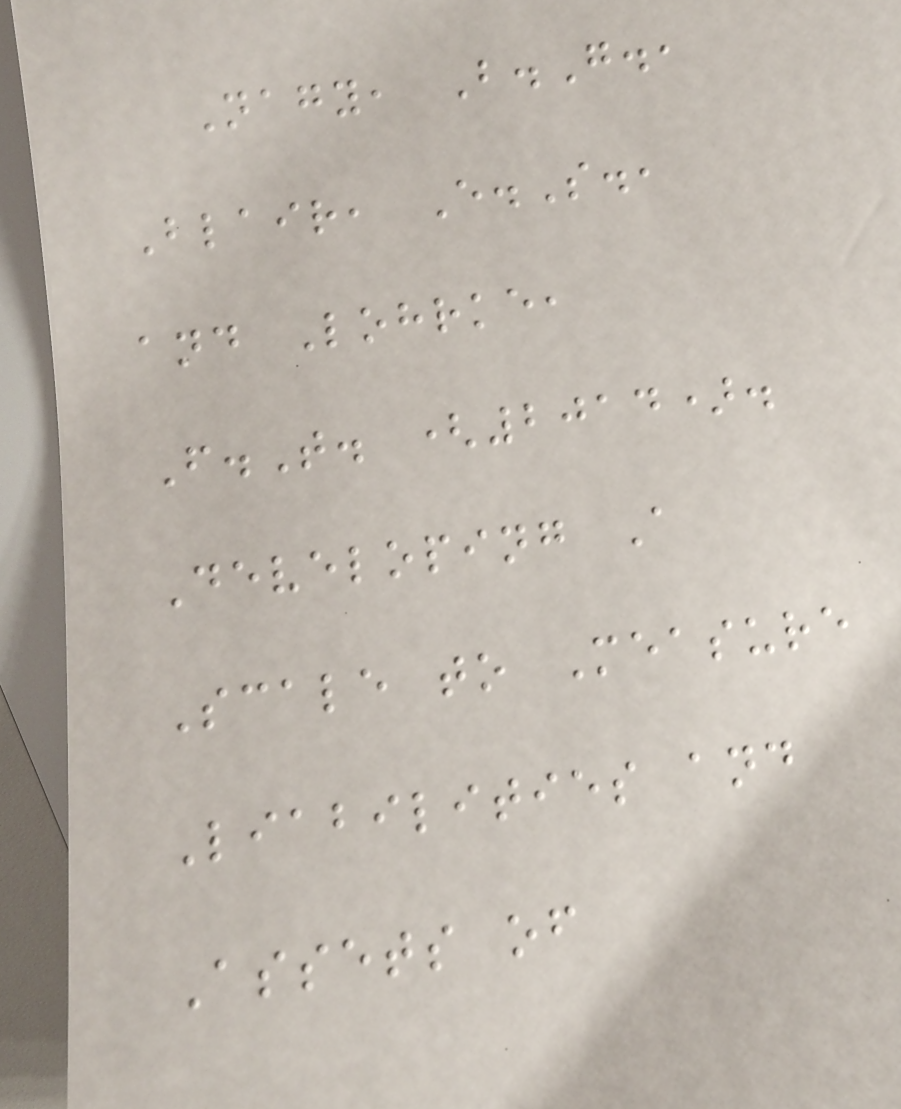Nagy, B.G.,
Blair, E.S.,
and Lohrke,
F.T. (2014).
Developing A
Scale to Measure
Liabilities and
Assets of
